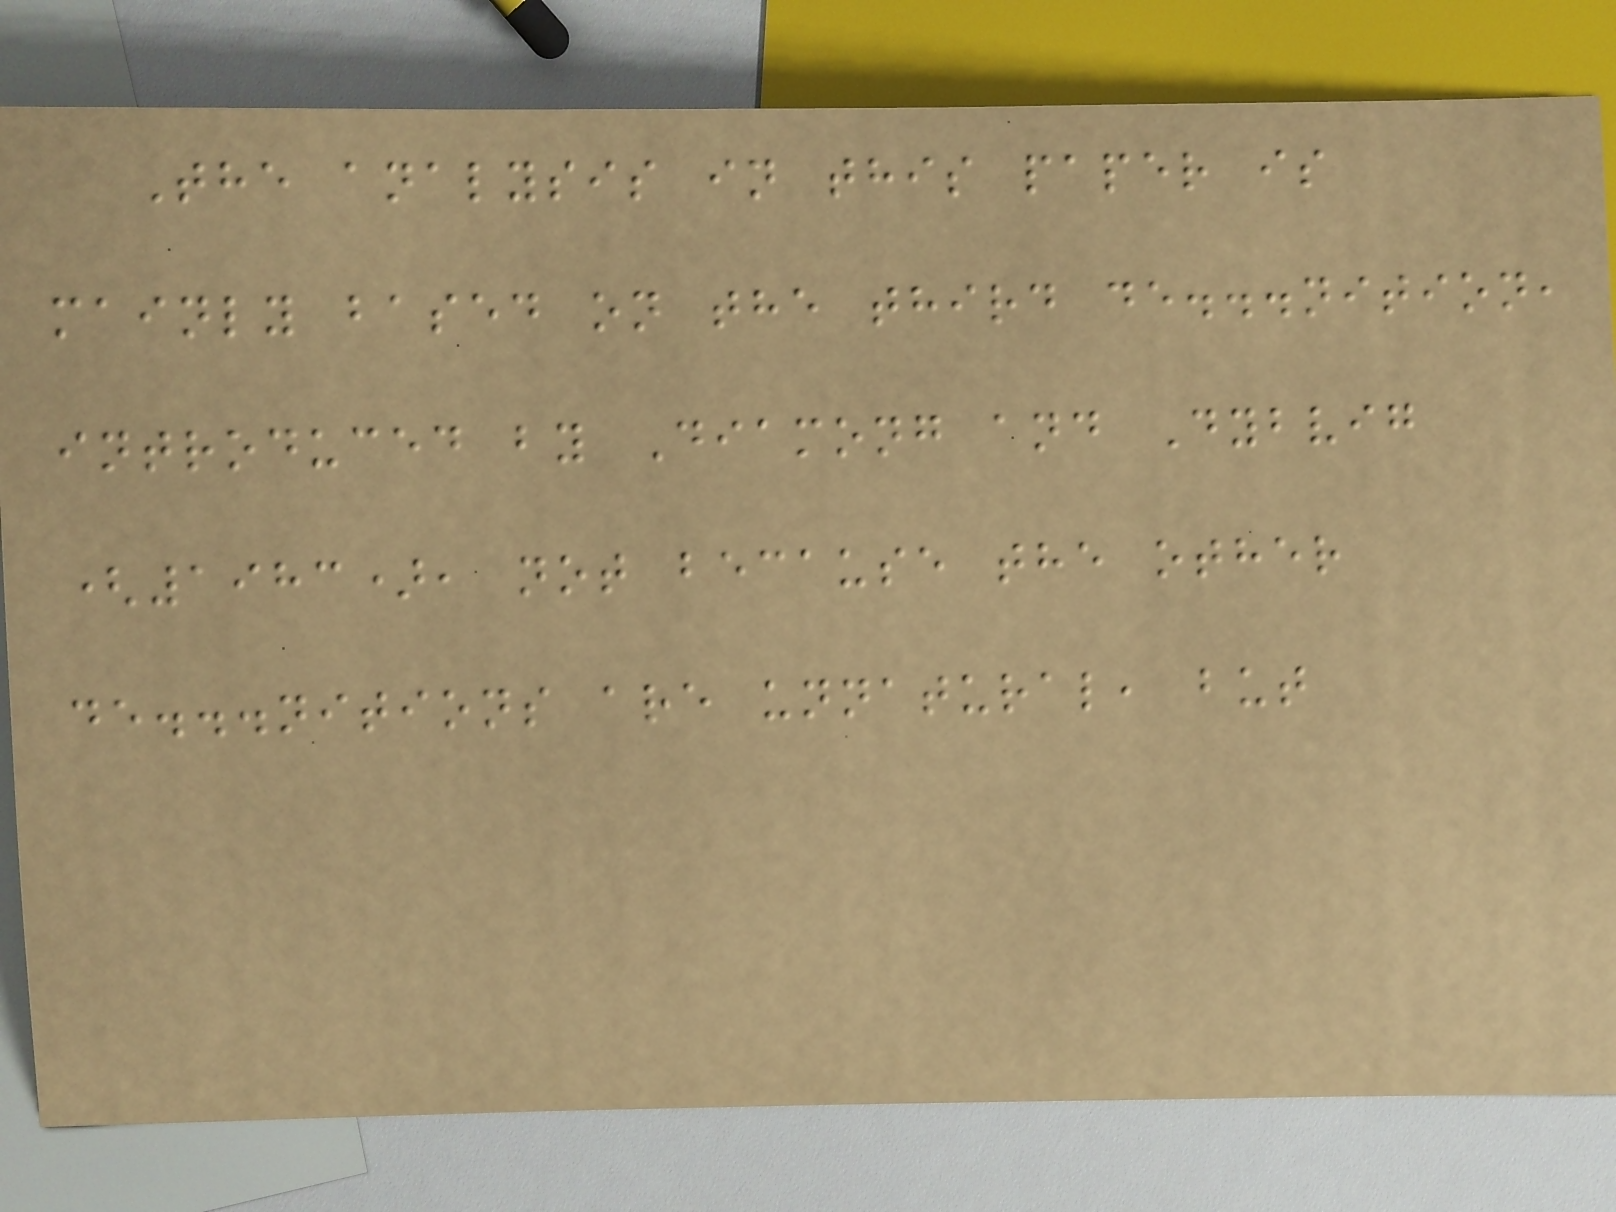The analysis in this paper is
mainly based on the third de...nition,
introduced by Diamong and Dybvig
(1983), not because the other
de...nitions are unnatural, but
